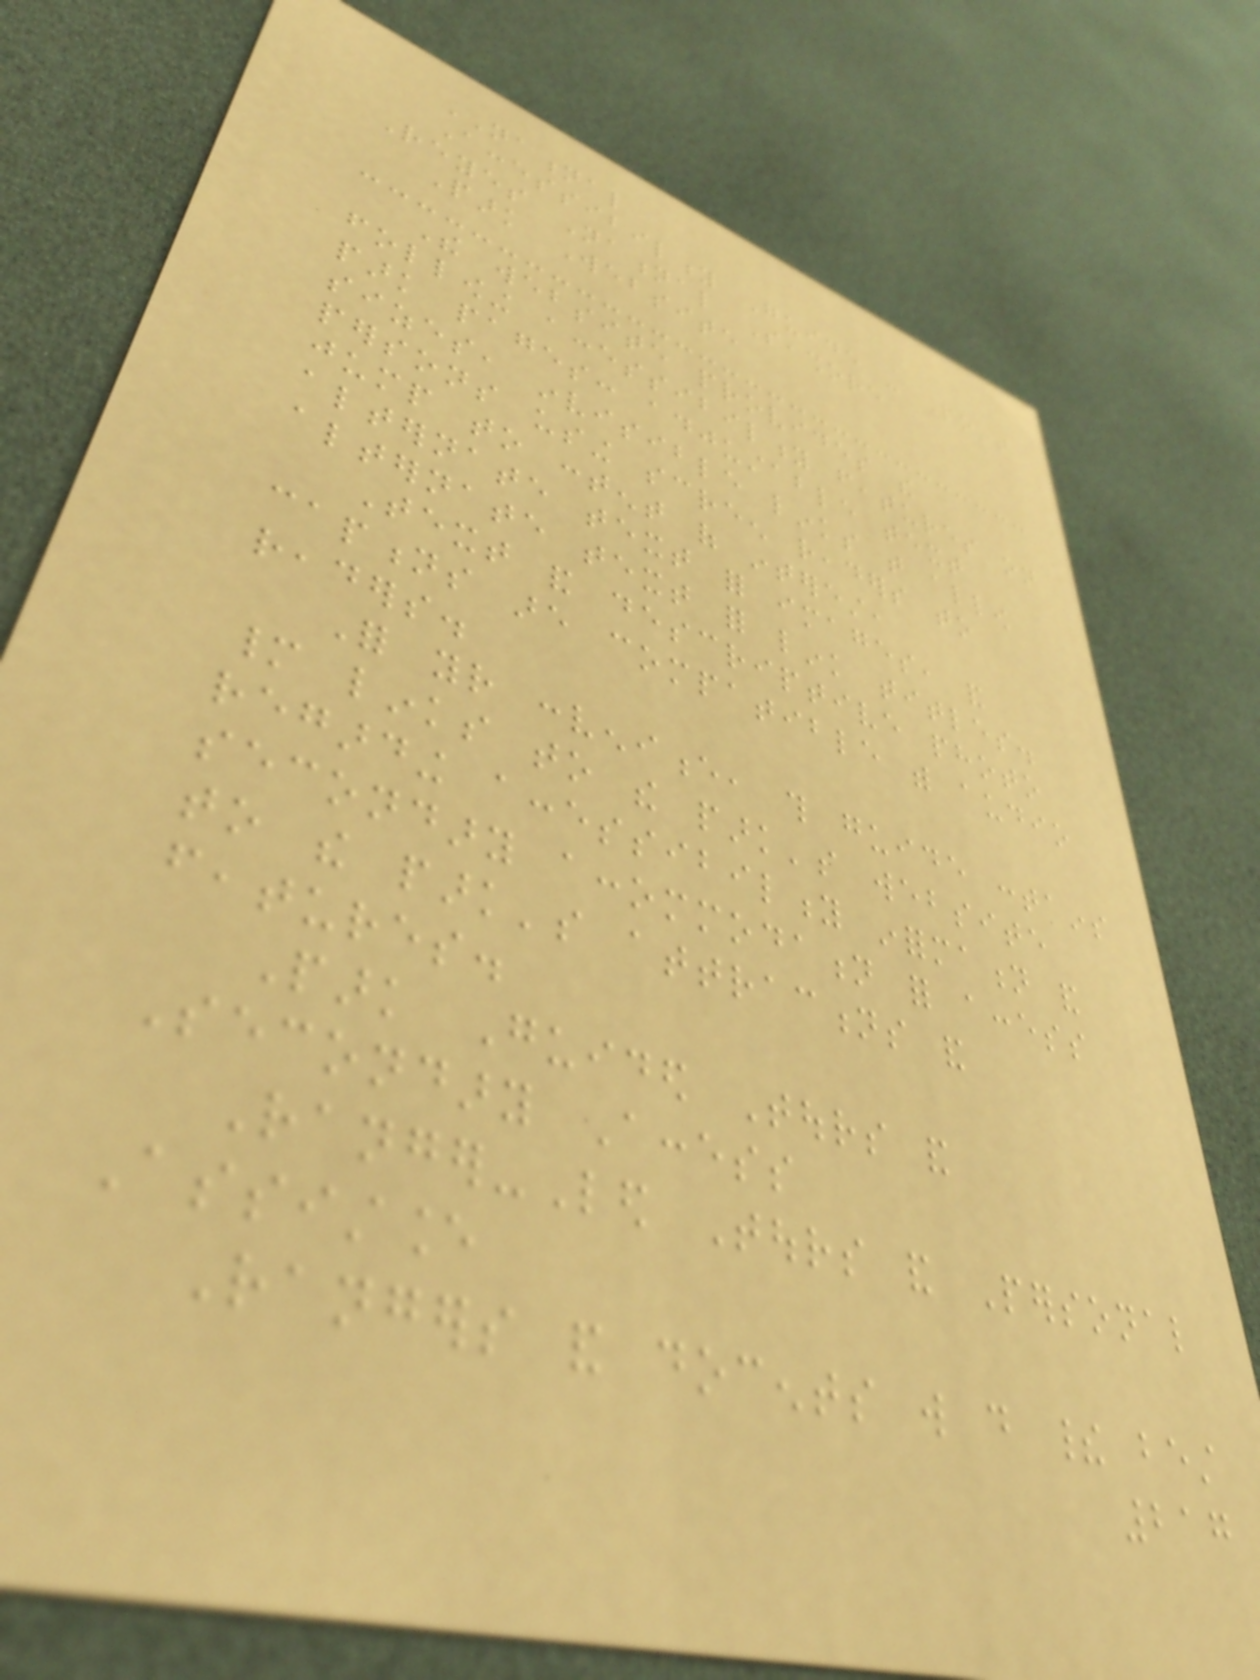NATIONAL
Accessibility Guide - Point
Reyes National Seashore
Park Website
The website provides the
following accessibility features on
park pages: adjustable text
sizes, invisible links that allow
persons using screen readers to
jump to content of interest,
alternate text for images, and
alternate text for link titles.
Text and descriptive photo
captions are compatible with audio
readers.
For your convenience, this guide contains
many links to the park's website
regarding accessibility information and
secondary accommodation for access
to the park's attractions and
features.
Park Guided Tours and
Secondary Access
Ranger-Led Tours and Personal
Assistance
Rangers and docents will do their best
217
